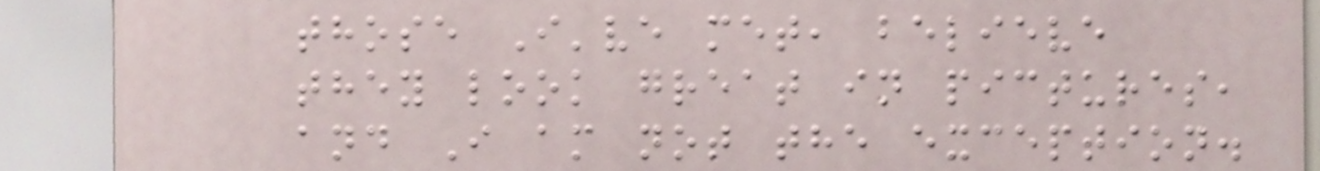those I've met, believe
they look great in pictures,
and I am not the exception.
